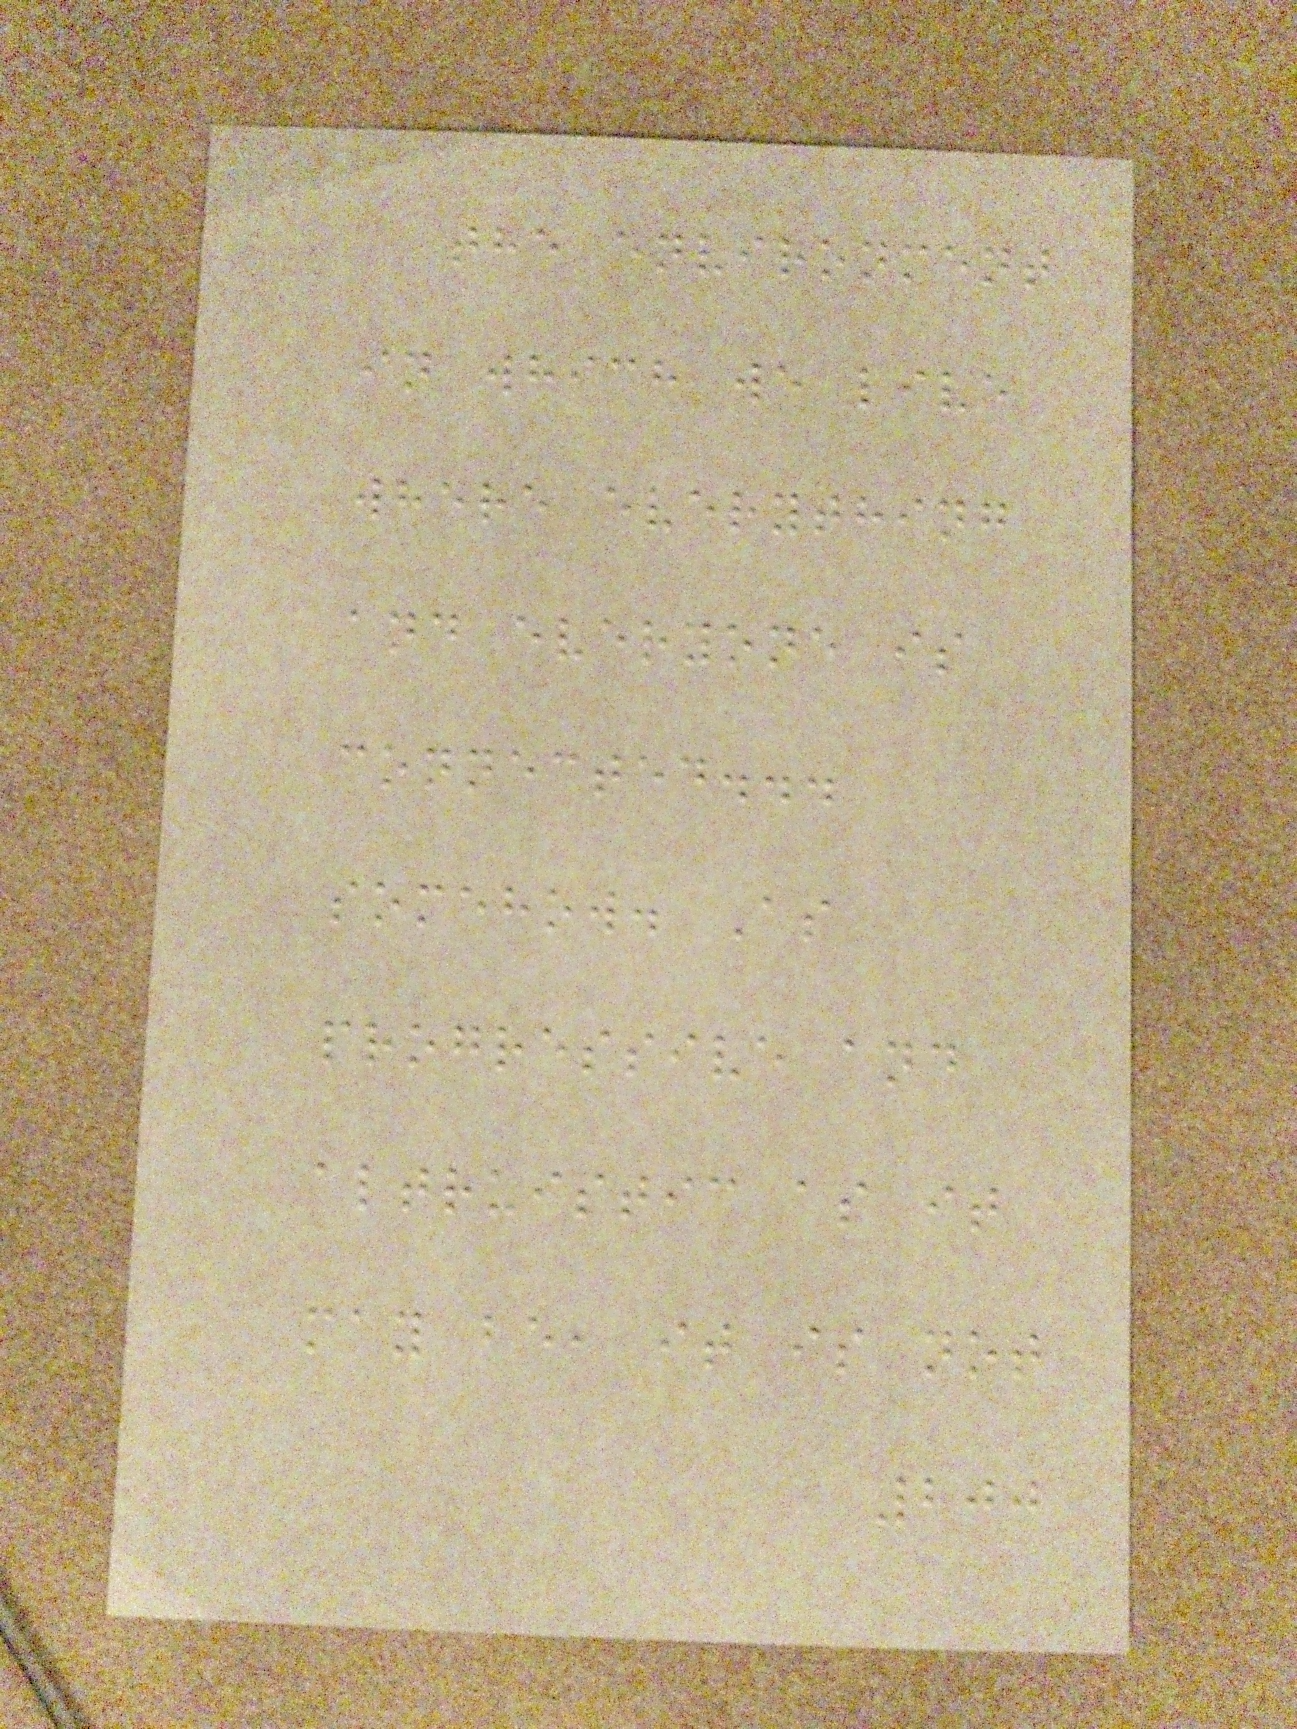the environment
in which we live
where everything
and everyone is
connected...
somehow. As
progressive and
altruistic as it
may be, it is not
200
